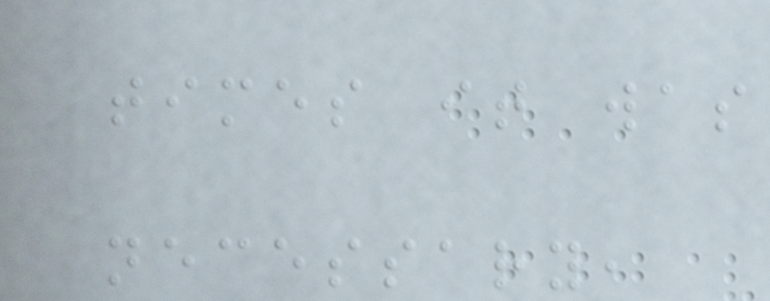times it was
necessary,
